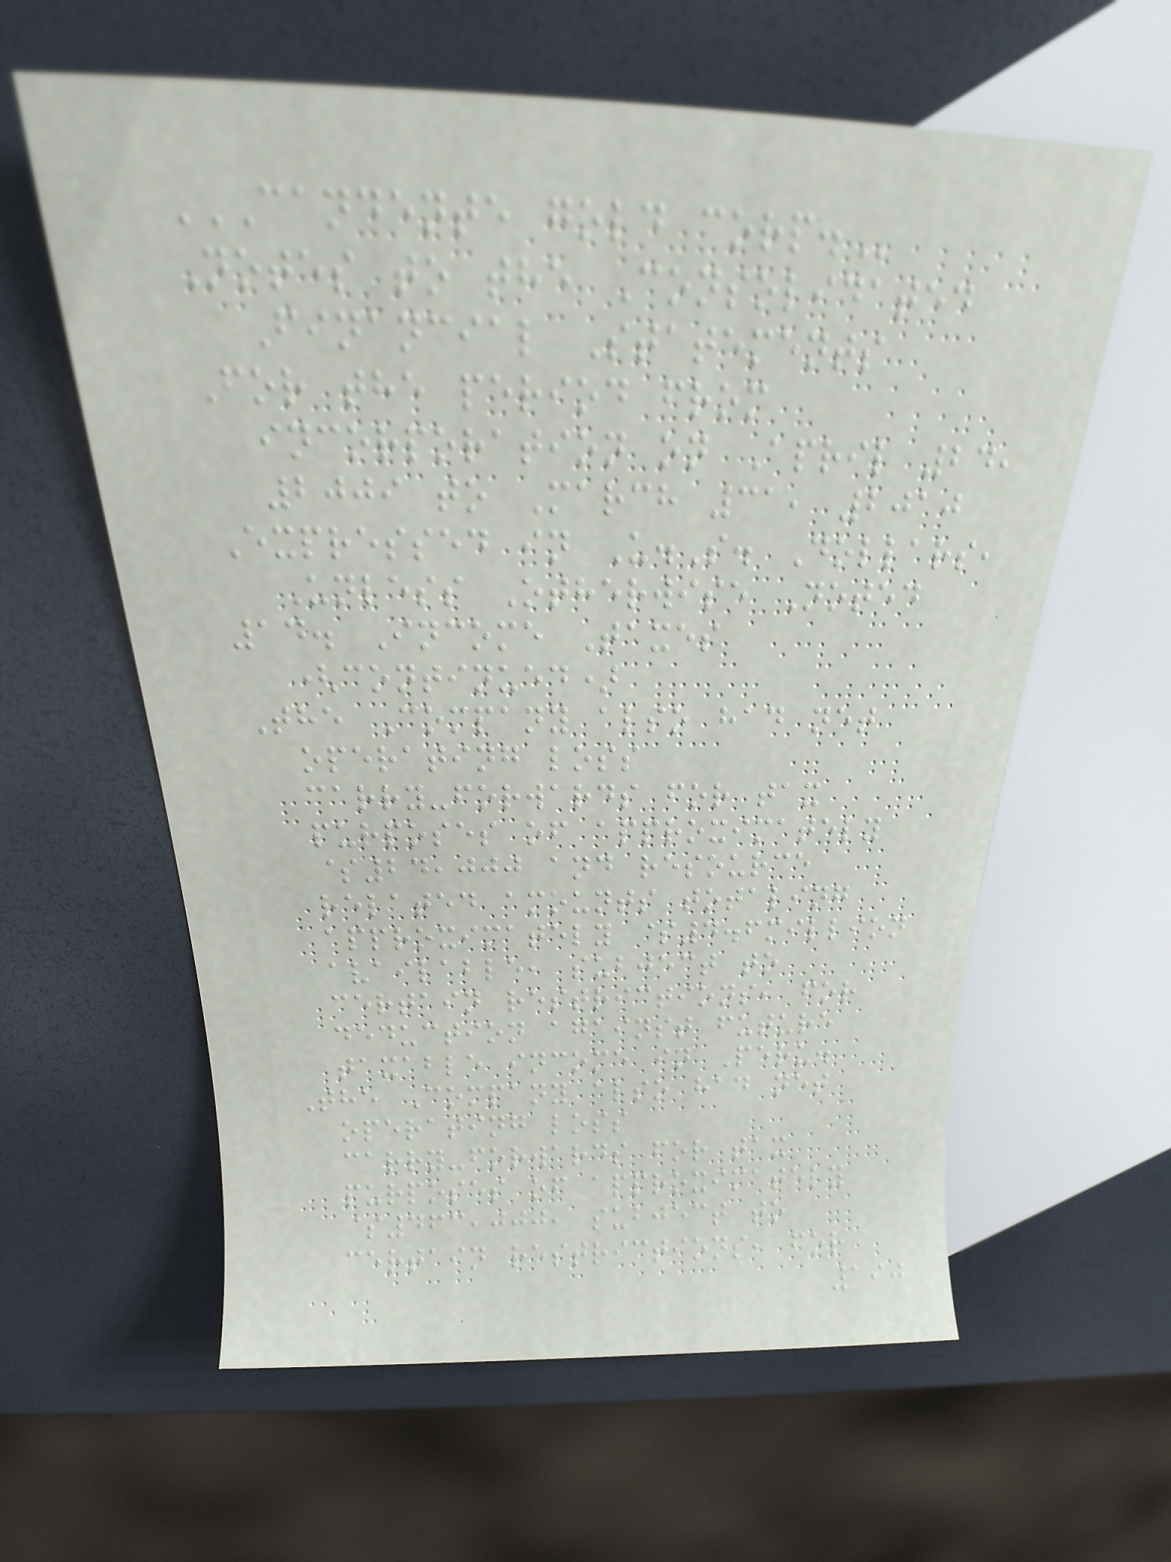CANDENTE GOLD CORP.
Notes to the Consolidated
Financial Statements
For the period from
incorporation on April 24,
2009 to March 31, 2010
Expressed in U.S. Dollars,
Unless Otherwise Noted
14. Income Taxes
(continued)
The Company also had net
operating loss
carry-forwards for tax
purposes of approximately
$24,000 and resource
related amounts totaling
approximately $4.6million
available, subject to
certain restrictions, for
deduction against future
taxable income in Peru.
The Company also had net
operating loss
carry-forwards for tax
purposes of approximately
$463,000, subject to
certain restrictions, for
190
